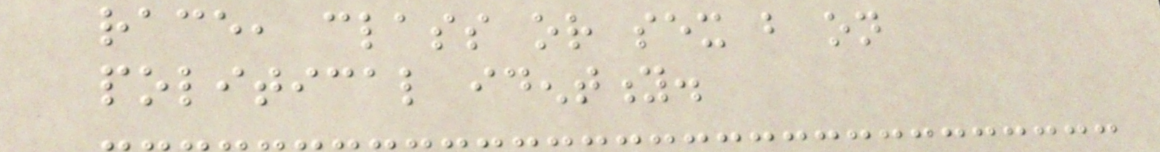race, class or sex but on
political identity.
